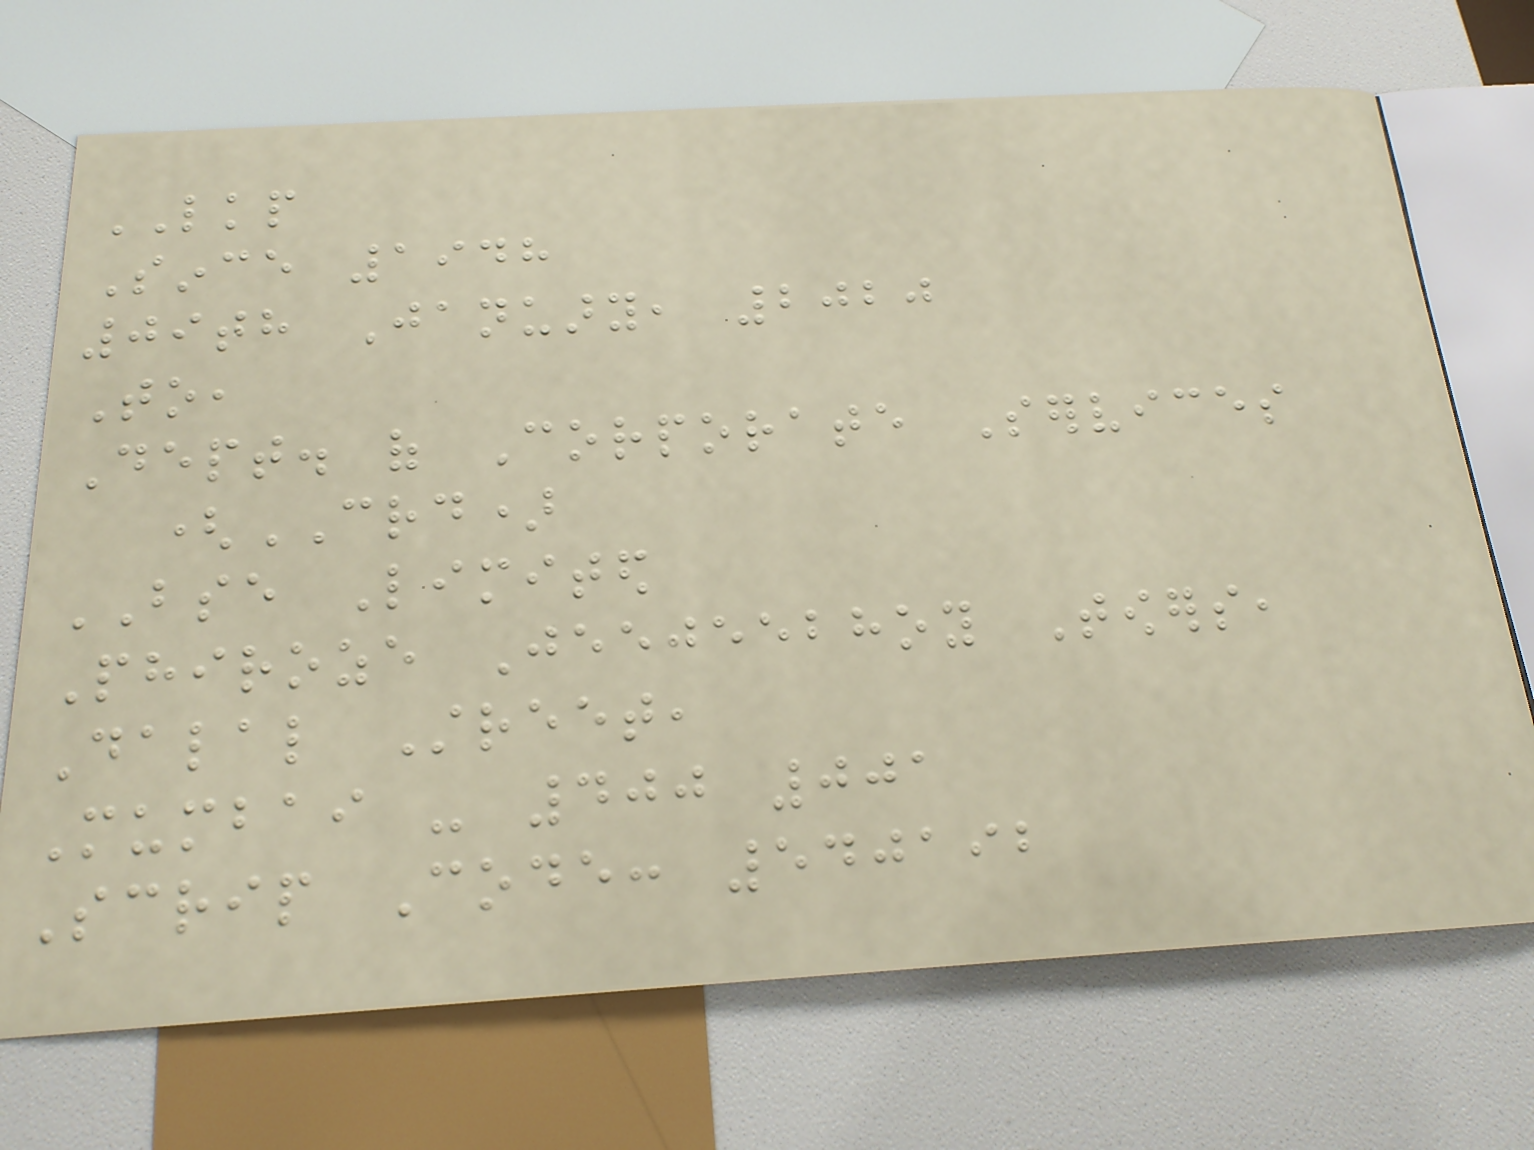LKP
Since 1948
09th January, 2020
To,
Dept. of Corporate Services
(CRD)
BSE Limited
Phiroze Jeejeebhoy Towers,
Dalal Street,
Mumbai - 400 001
Scrip Code: 540192
